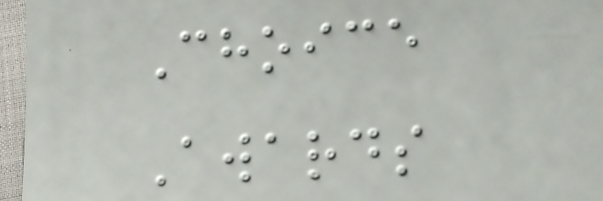Choice
Awards
